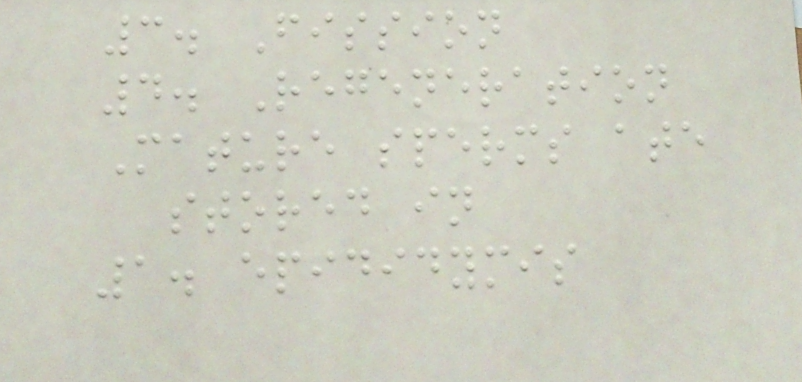3. Fission
4. Regeneration
Mature sperms ate
stored in
1. epididymis
